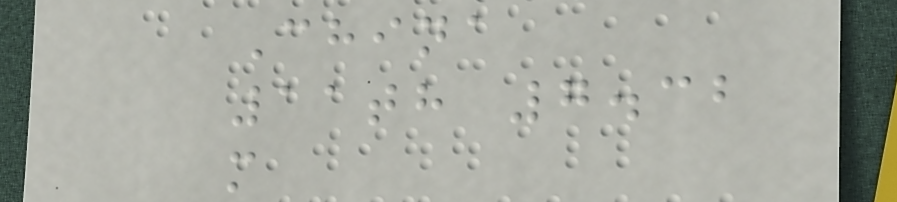China
11th 7.32
m
